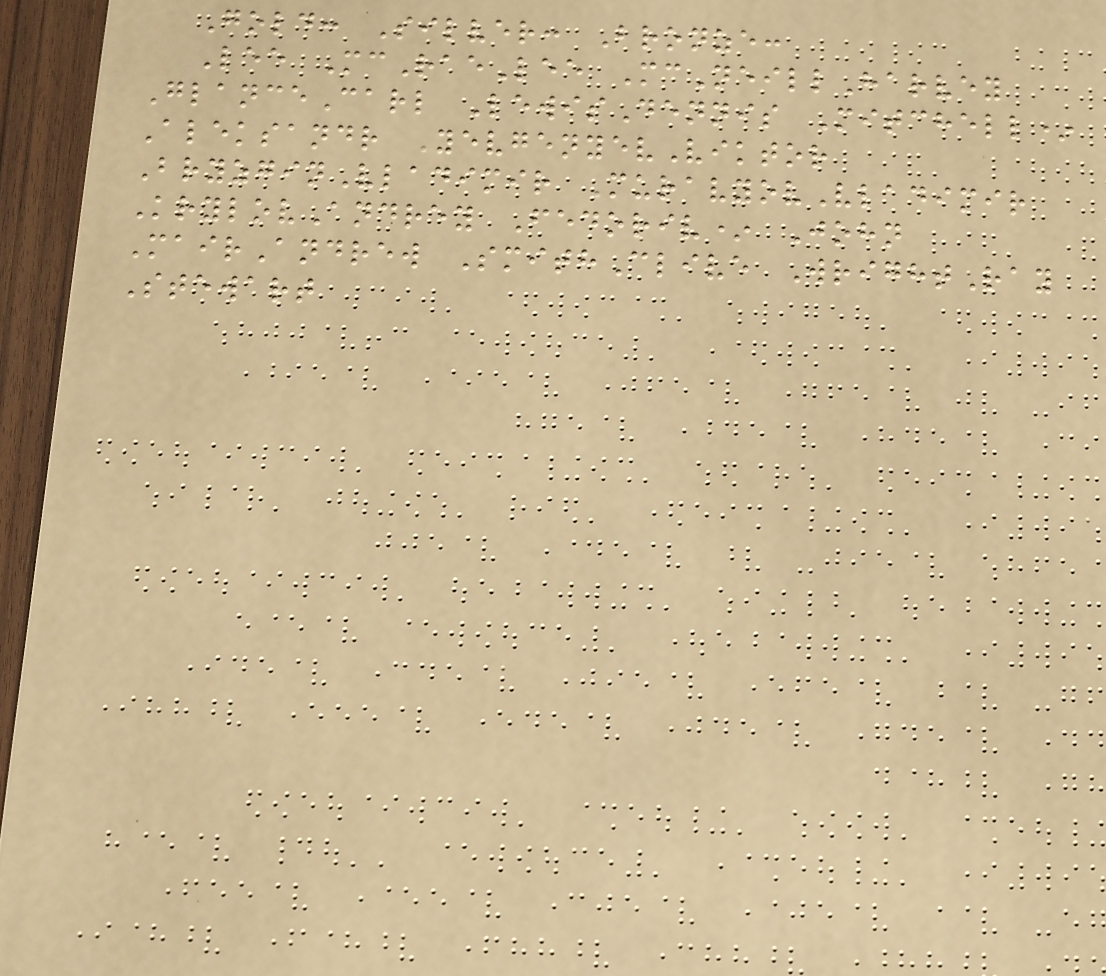Gold: Silver: Bronze:
Lee McRaeLee McNeillHarvey
GlanceCarl LewisDennis Mitchell*
Aleksandr YevgenyevViktor
BryzginVladimir MuravyovVladimir
KrylovAndrey Fedoriv* John
MairAndrew SmithClive WrightRay
Stewart
